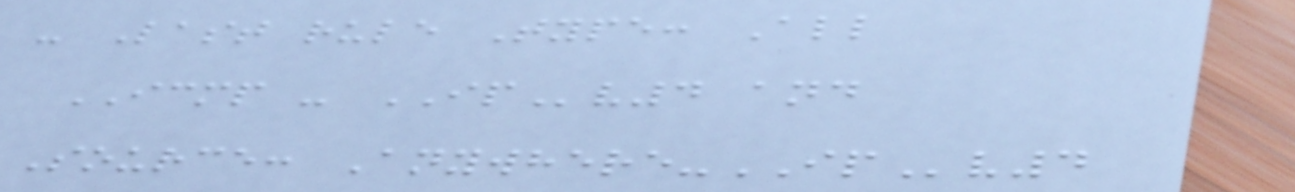- Last rule Type: All
ICMP - IPv4 and
Source: Anywhere-IPv4
